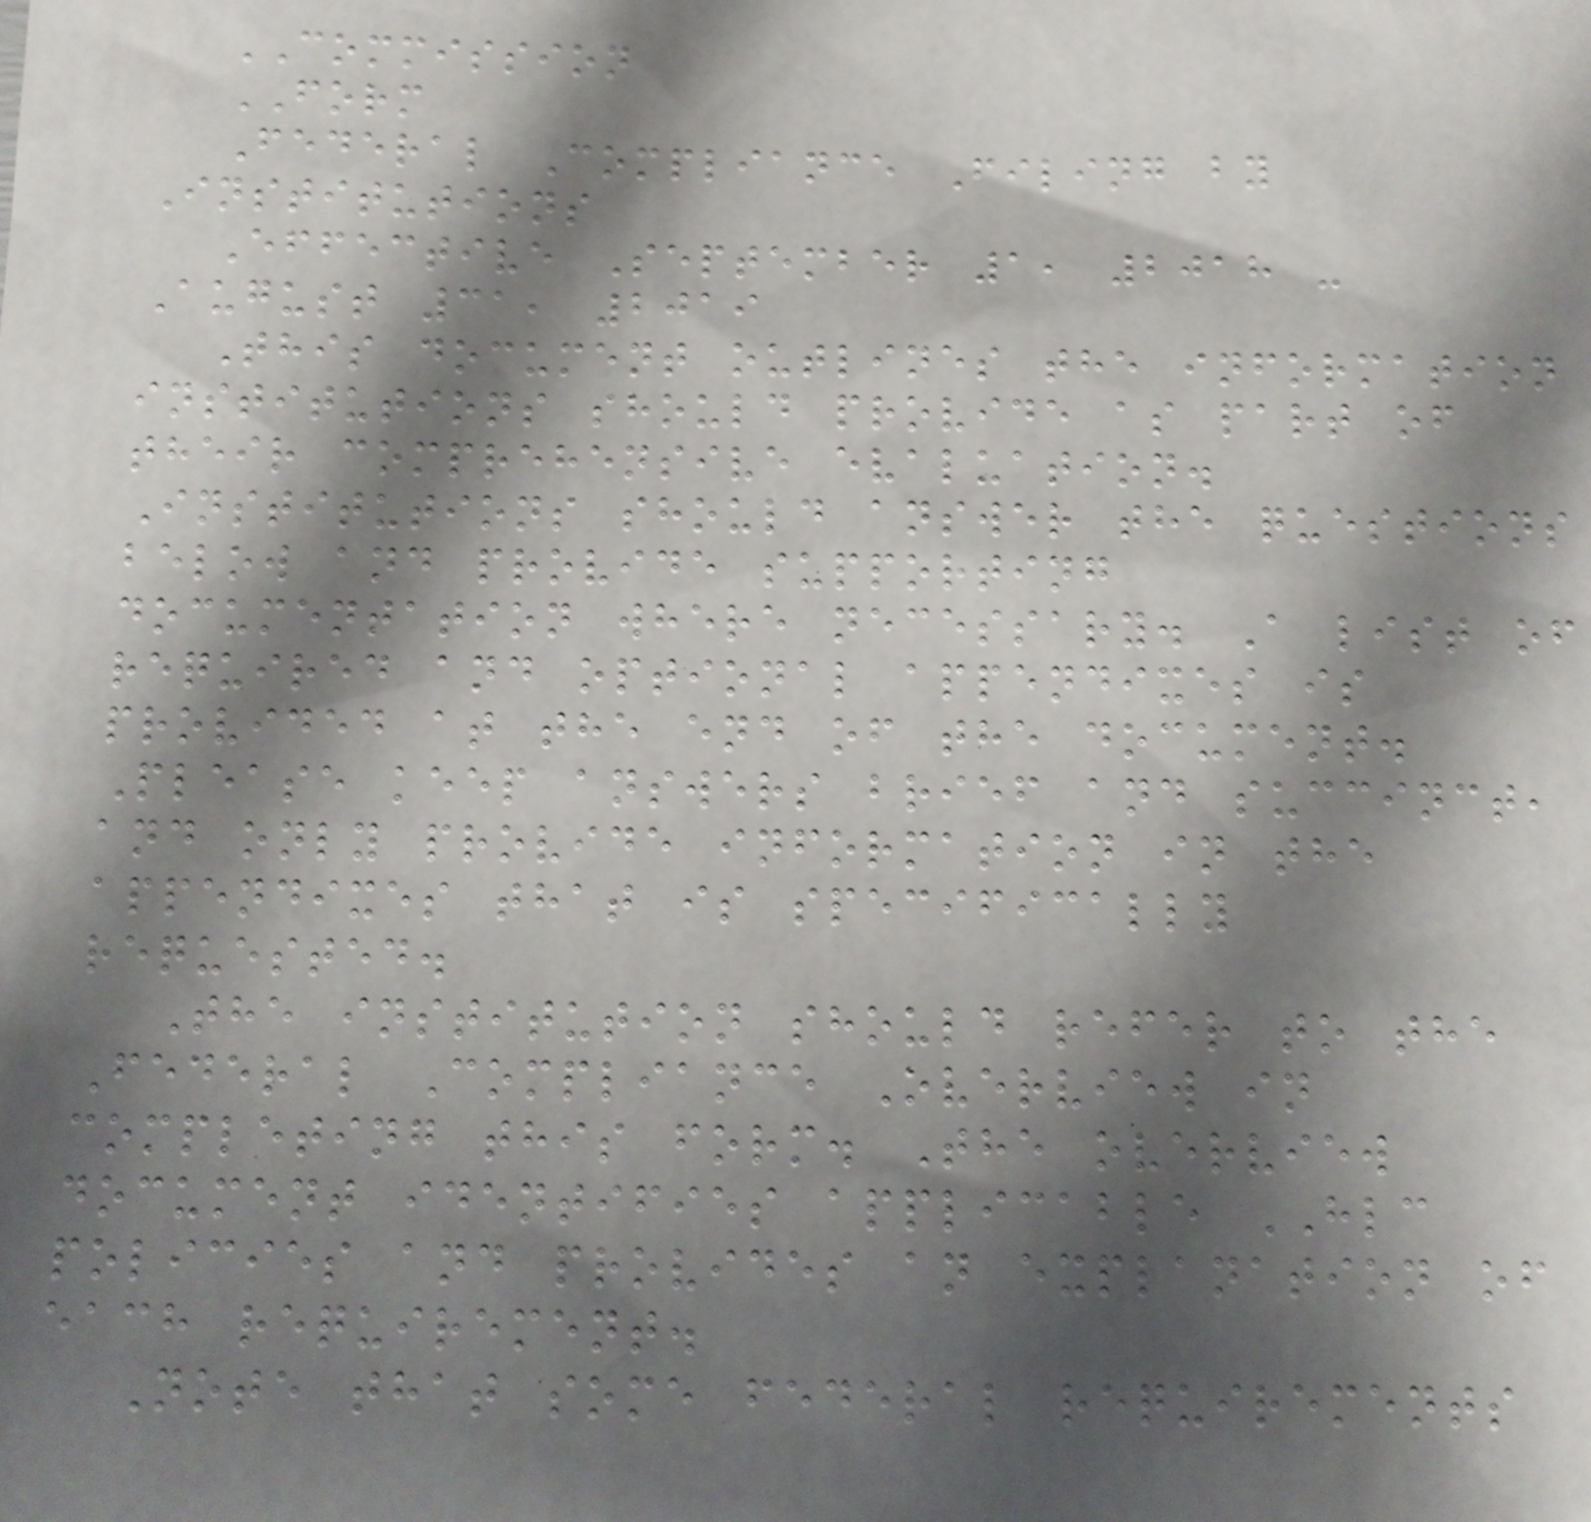COMMISSION
FORM
Federal Compliance Filing by
Institutions
Effective September 1, 2018 -
August 31, 2019
This document outlines the information
institutions should provide as part of
their comprehensive evaluation.
Institutions should answer the questions
below and provide supporting
documentation where necessary. A list of
required and optional appendixes is
provided at the end of the document.
Please keep answers brief and succinct,
and only provide information in the
appendixes that is specifically
requested.
The institution should refer to the
Federal Compliance Overview in
completing this form. The overview
document identifies applicable HLC
policies and provides an explanation of
each requirement.
Note that some federal requirements
